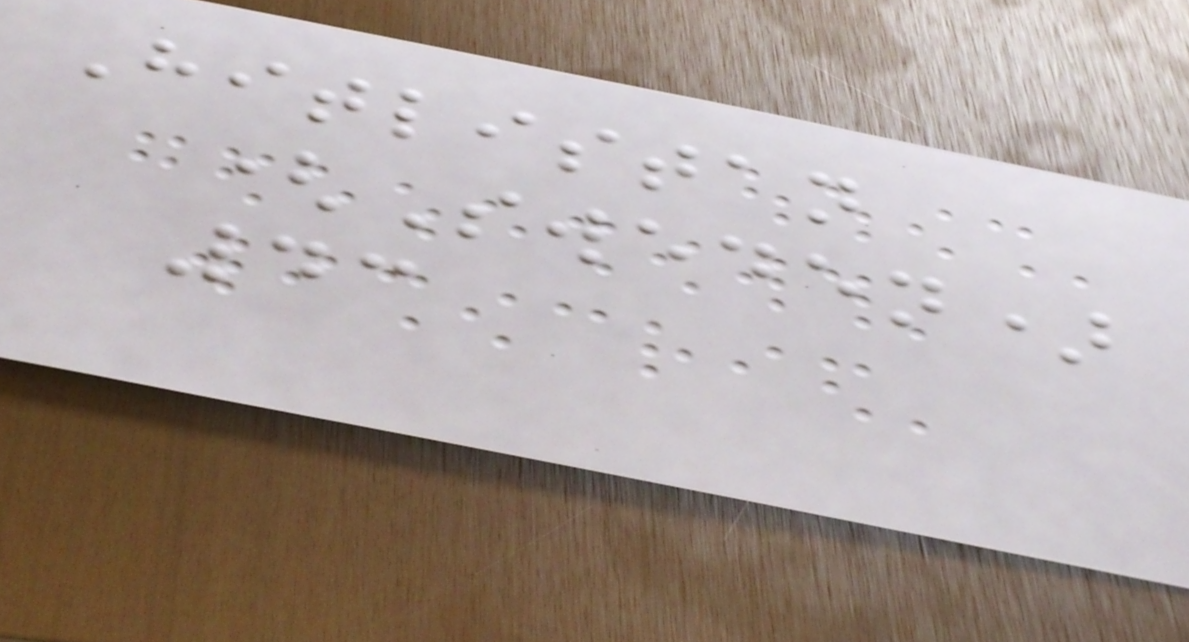Hitlistan
(Sweden)
43
